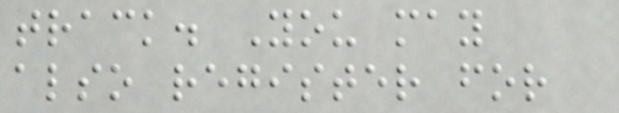track. You may
also register for
